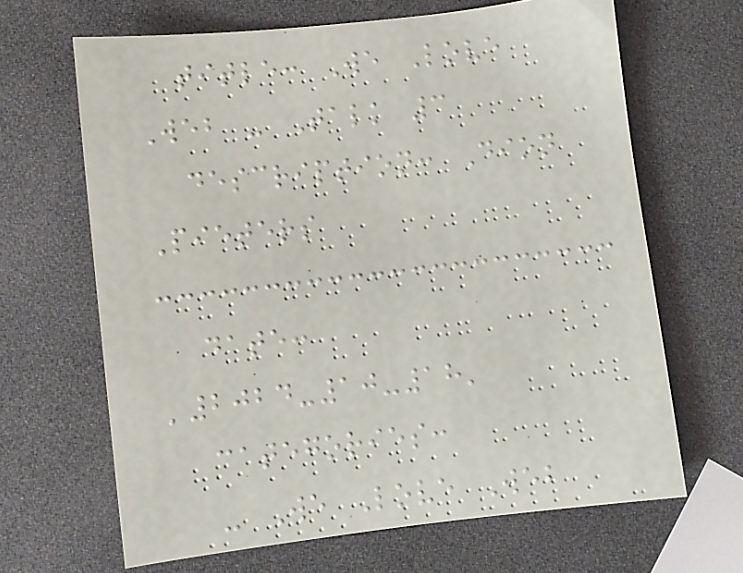title: We Love
Web - Talk 3
description: Dion
Pieters
date:
'2024-10-18'
categories:
- We Love Web
